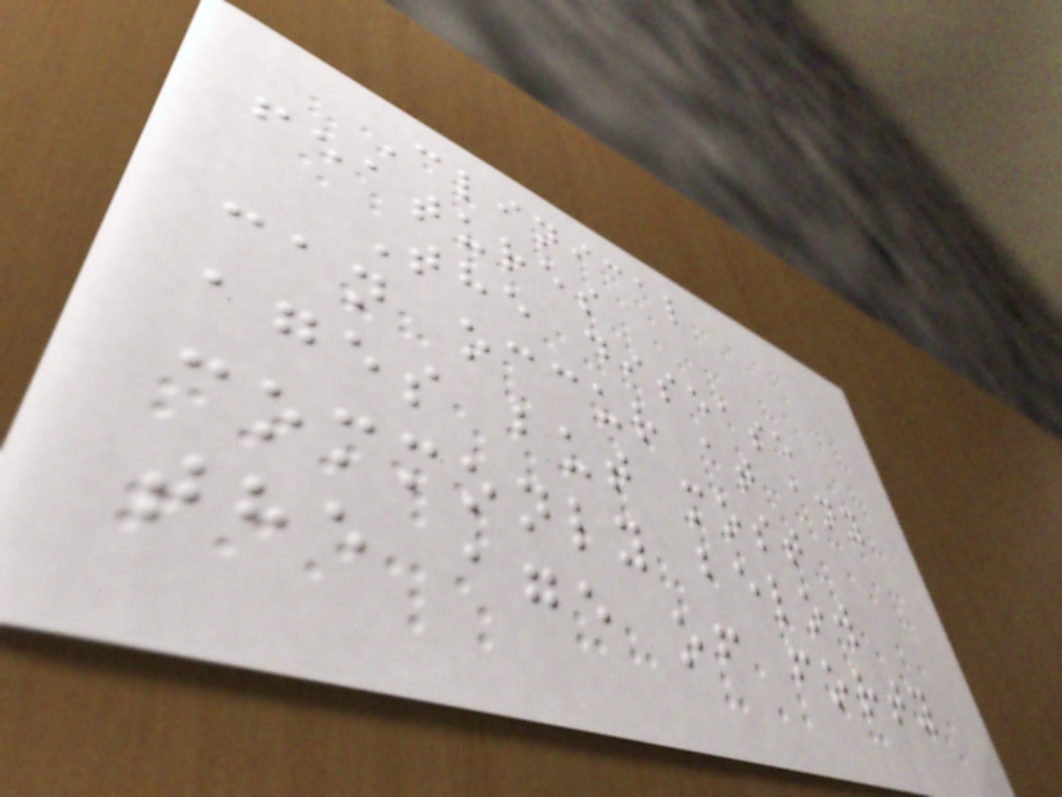Clinical
features
The disease
can occur at any
ages but most
commonly below
the age of forty
